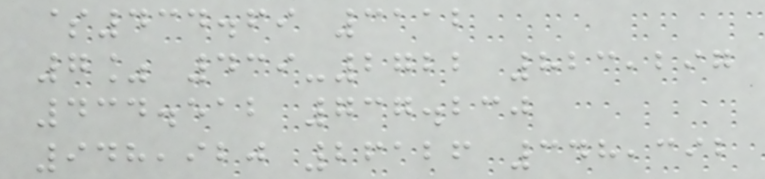$434.69 3112
7% 439-2722 823,297
434.512 737.230
948,920 26126 348,392
